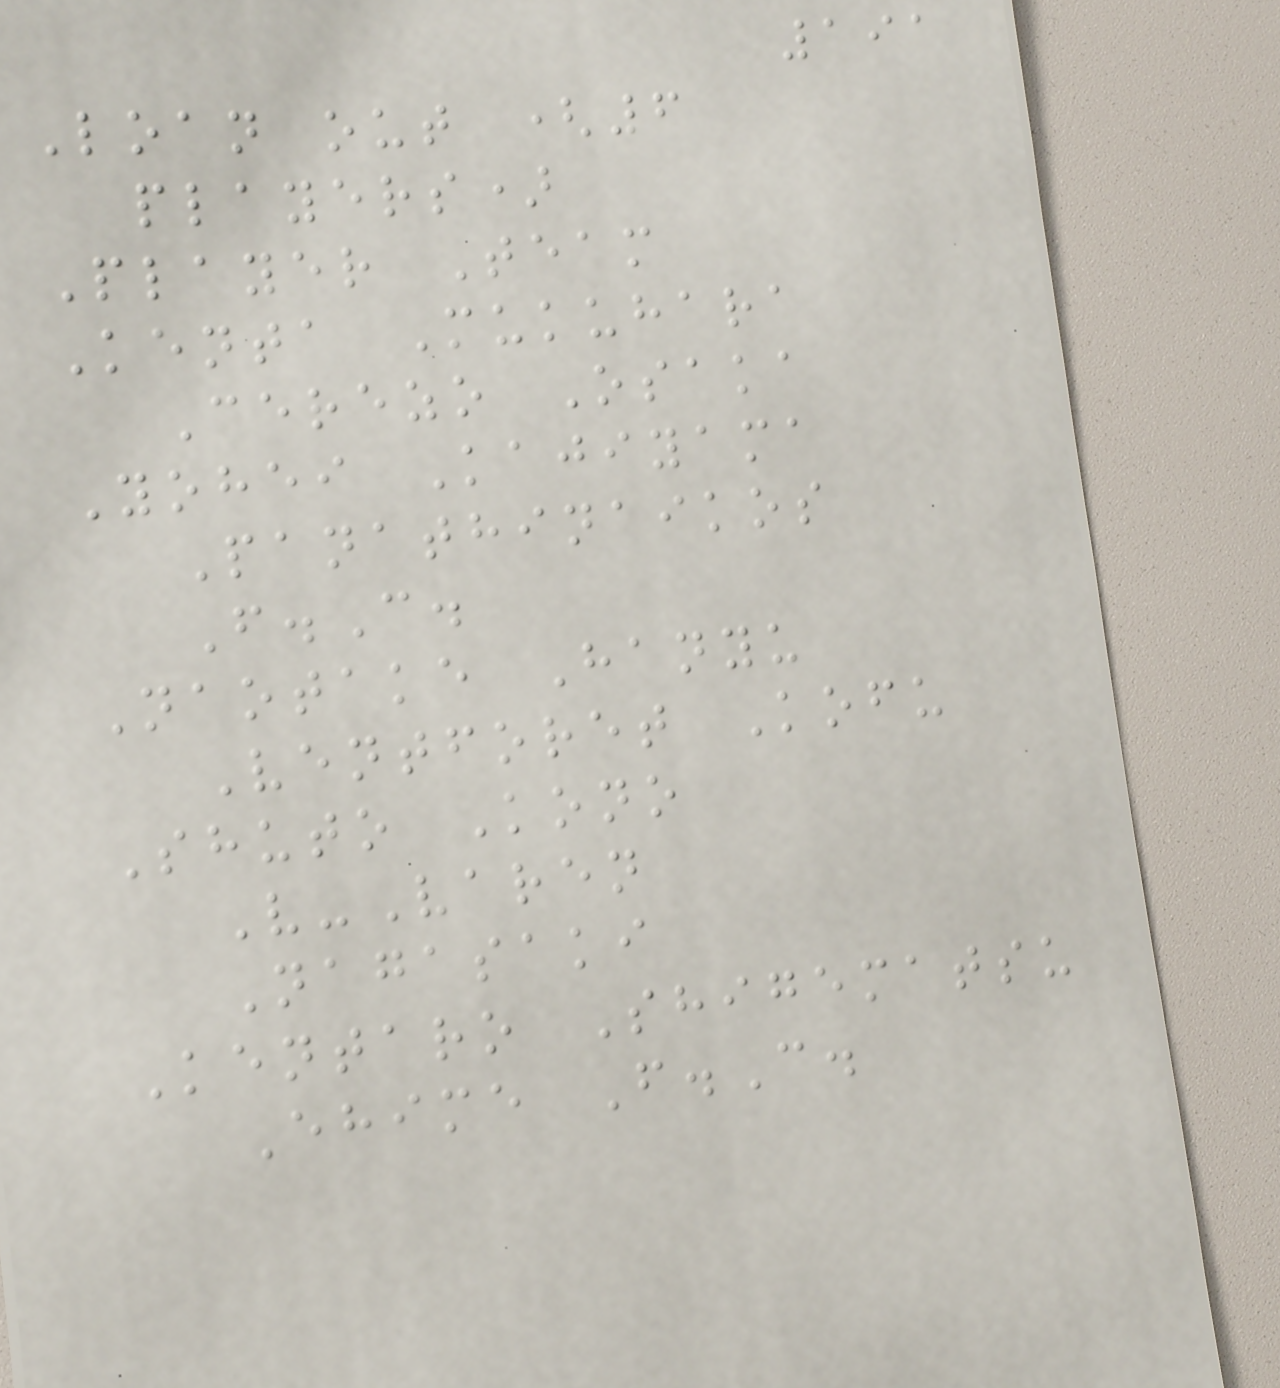191
Loan out (6
players)
Player Team
Kenta Mukuhara
Cerezo Osaka
Yohei Kajiyama
Panathinaikos
F.C.
Naotake Hanyu
Ventforet Kofu
Shuto Kono
V-Varen
Nagasaki
Kentaro Shigematsu
Ehime F.C.
